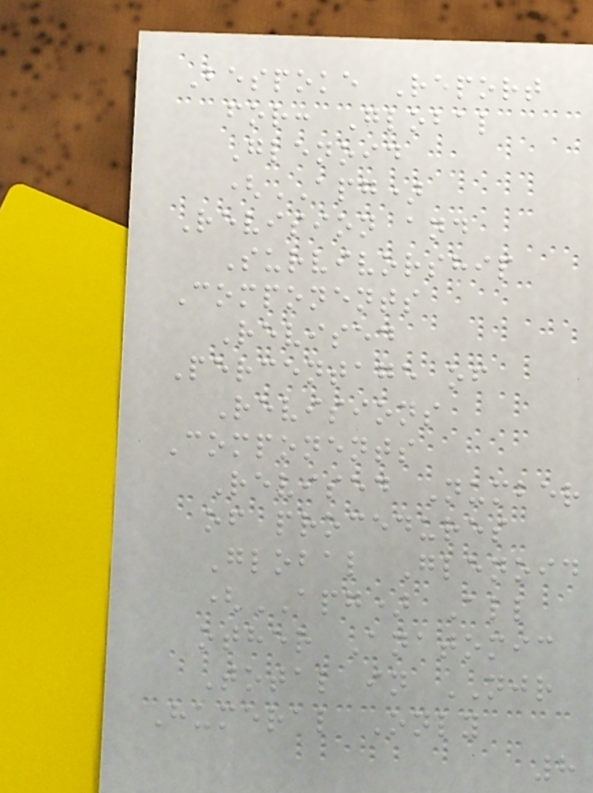Bespoke Report
for: Global
Glenoid
(APG)
Revision and
Survivorship
Components
Revised
Percentage of
Revisions
Components
Revised Number
of procedures
Global Glenoid
(APG) All
other Anatomic
Total in NJR
Humeral Only
8
